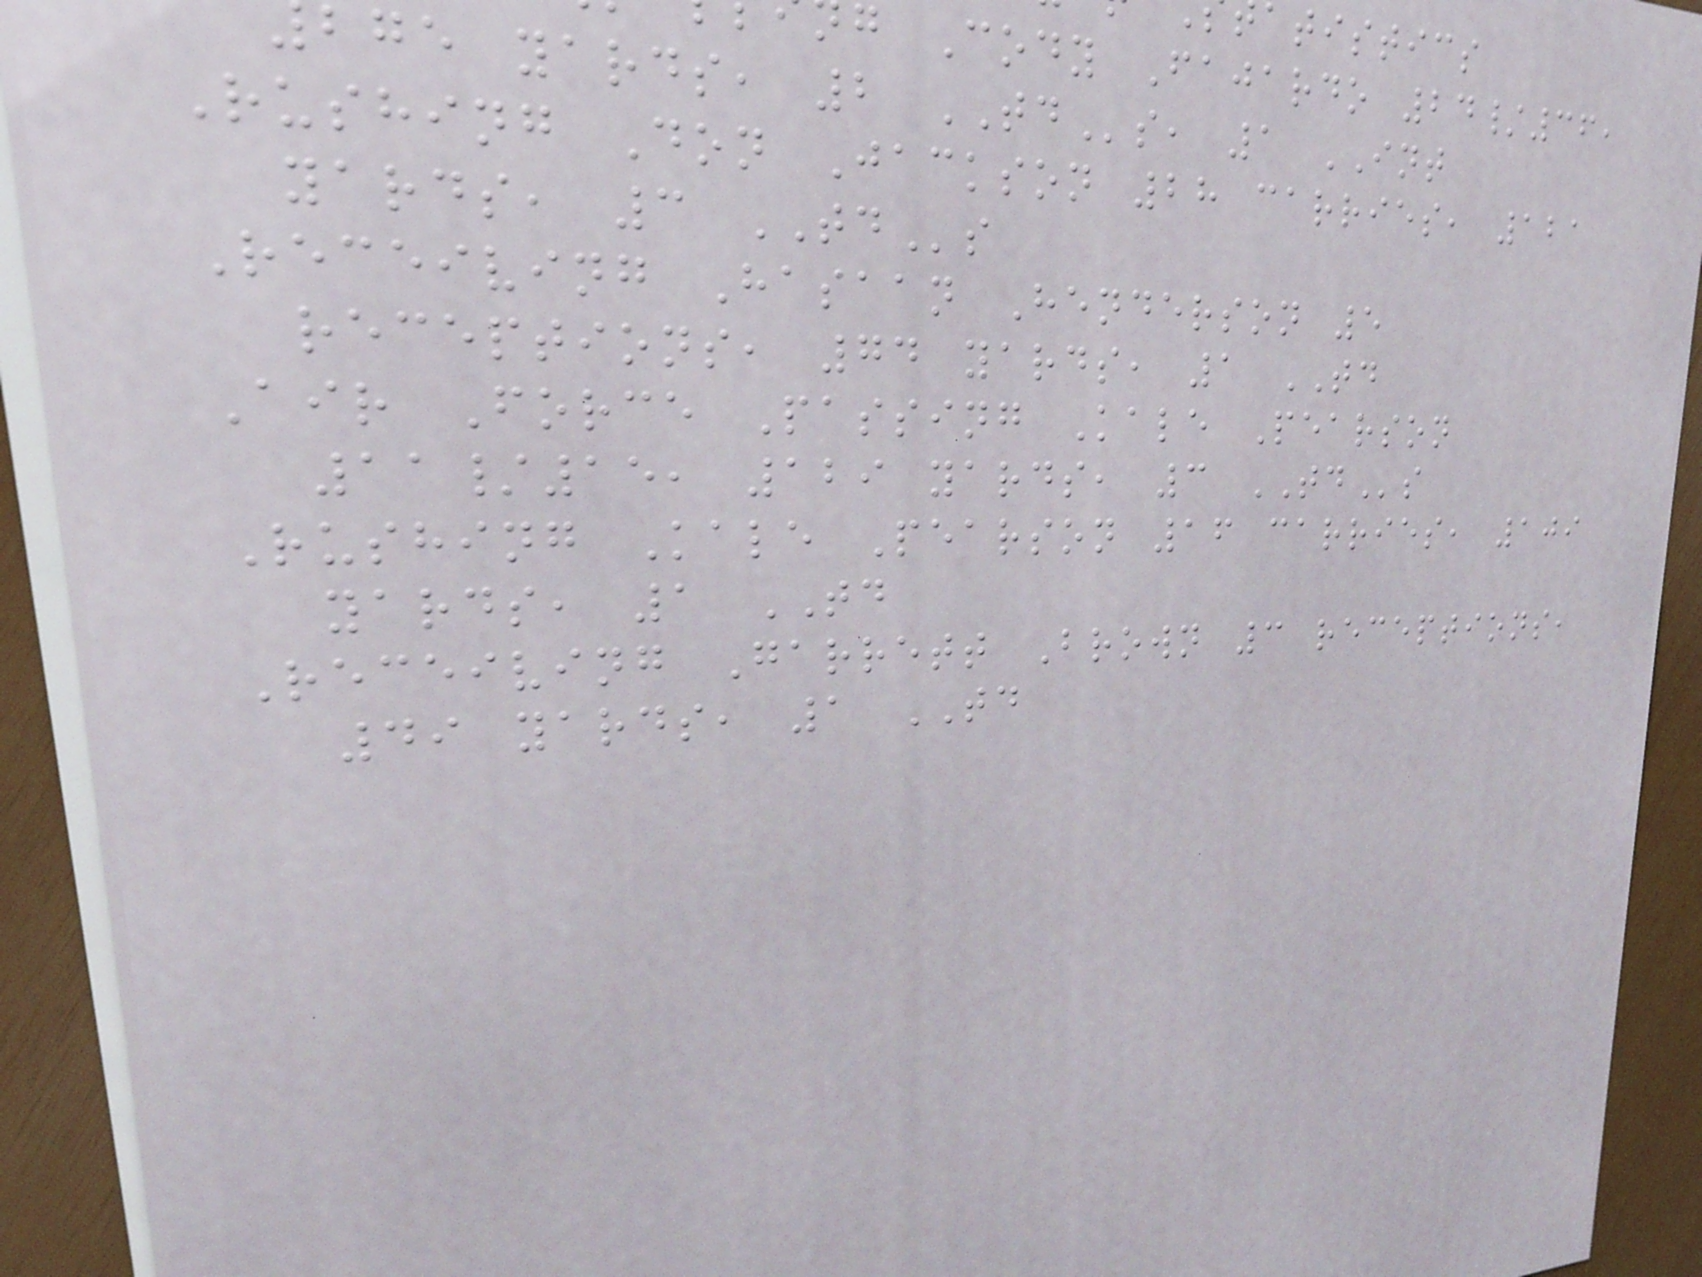g Cody Fajardo 24/36,
bge yards, 2 TDs, 1 INT
Rushing Don Jackson 28 carries, 121
yards, 3 TDs
Receiving Hasaan Henderson 5
receptions, 74 yards, 1 TD
Air Force Passing Kale Pearson
11/15, 129 yards, 3 TDs
Rushing Kale Pearson 16 carries, 109
yards, 1 TD
Receiving Garrett Brown 3 receptions,
49 yards, 1 TD
